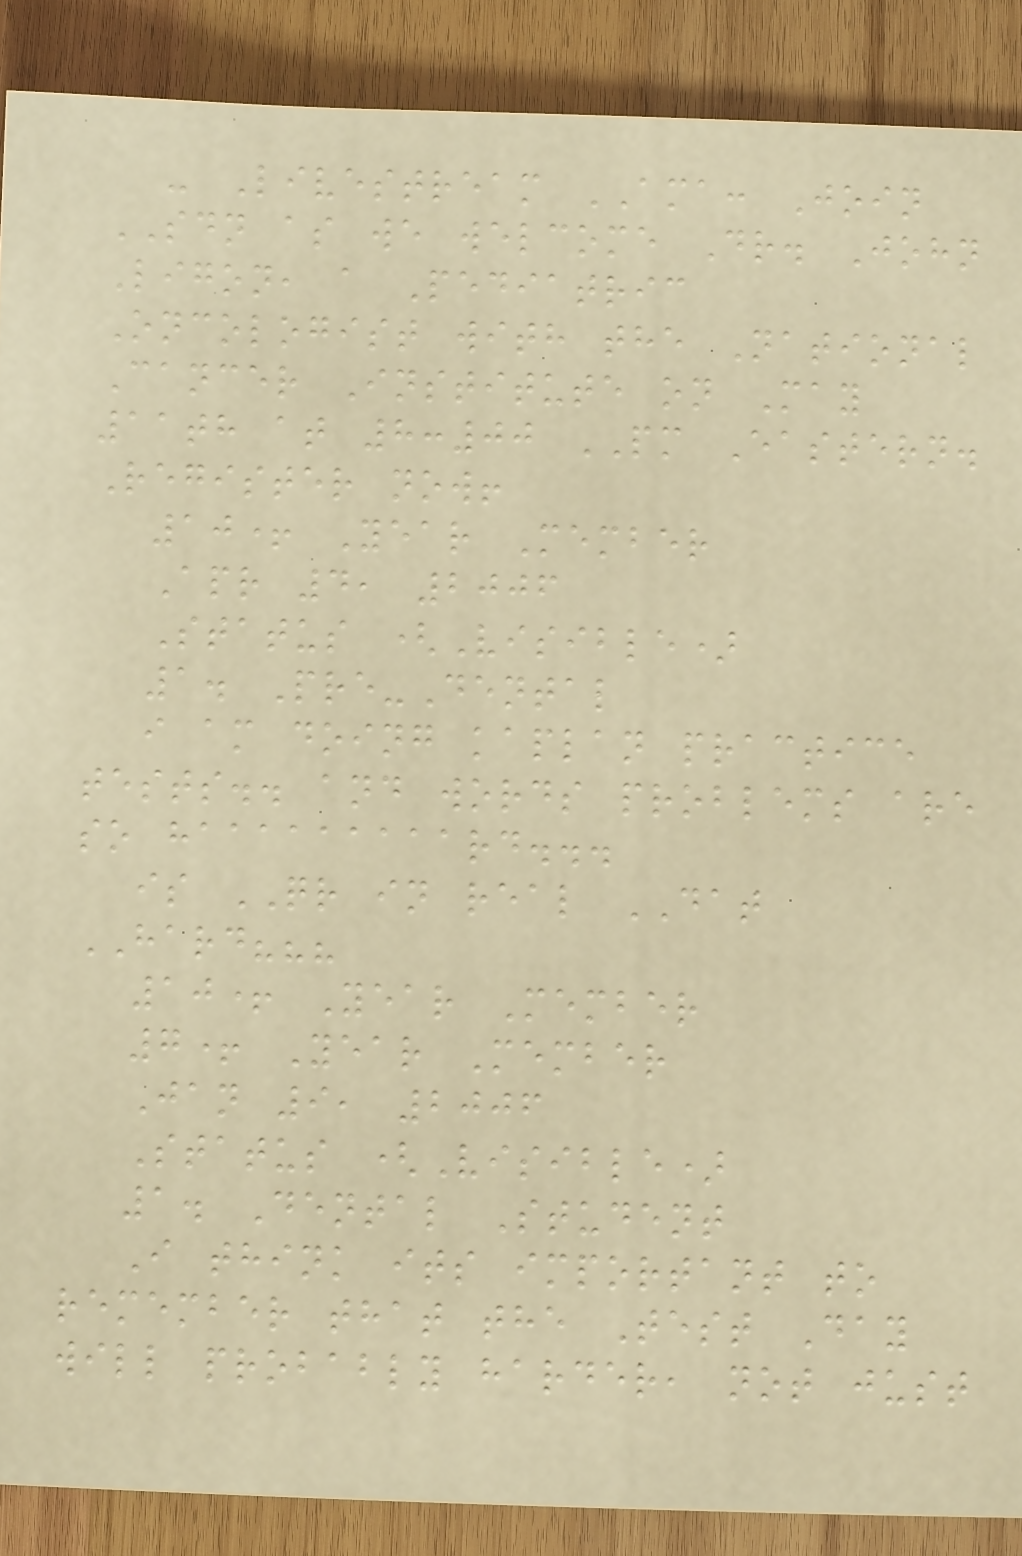- Livestream AMA: Join
SDN as we welcome Dr. John
Ligon, a Pediatric
Oncologist with the National
Cancer Institute on May
11th at 8:00 PM Eastern.
Register now!
10+ Year Member
Apr 4, 2006
Status (Visible)
1. Pre-Dental
i am doing kaplan practice
tests.. and words problems are
so haaaaaaaaard...
is QR in real DAT
HARD???
10+ Year Member
7+ Year Member
Jan 9, 2006
Status (Visible)
1. Dental Student
I think its important to
remember that the Test Day
will probably harder, not just
